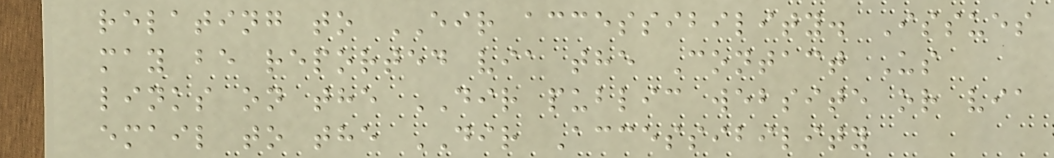relating to EIR accessibility. Issues
may be reported via the Contact Us
links on the DIR public website or via
email to the DIR Accessibility
